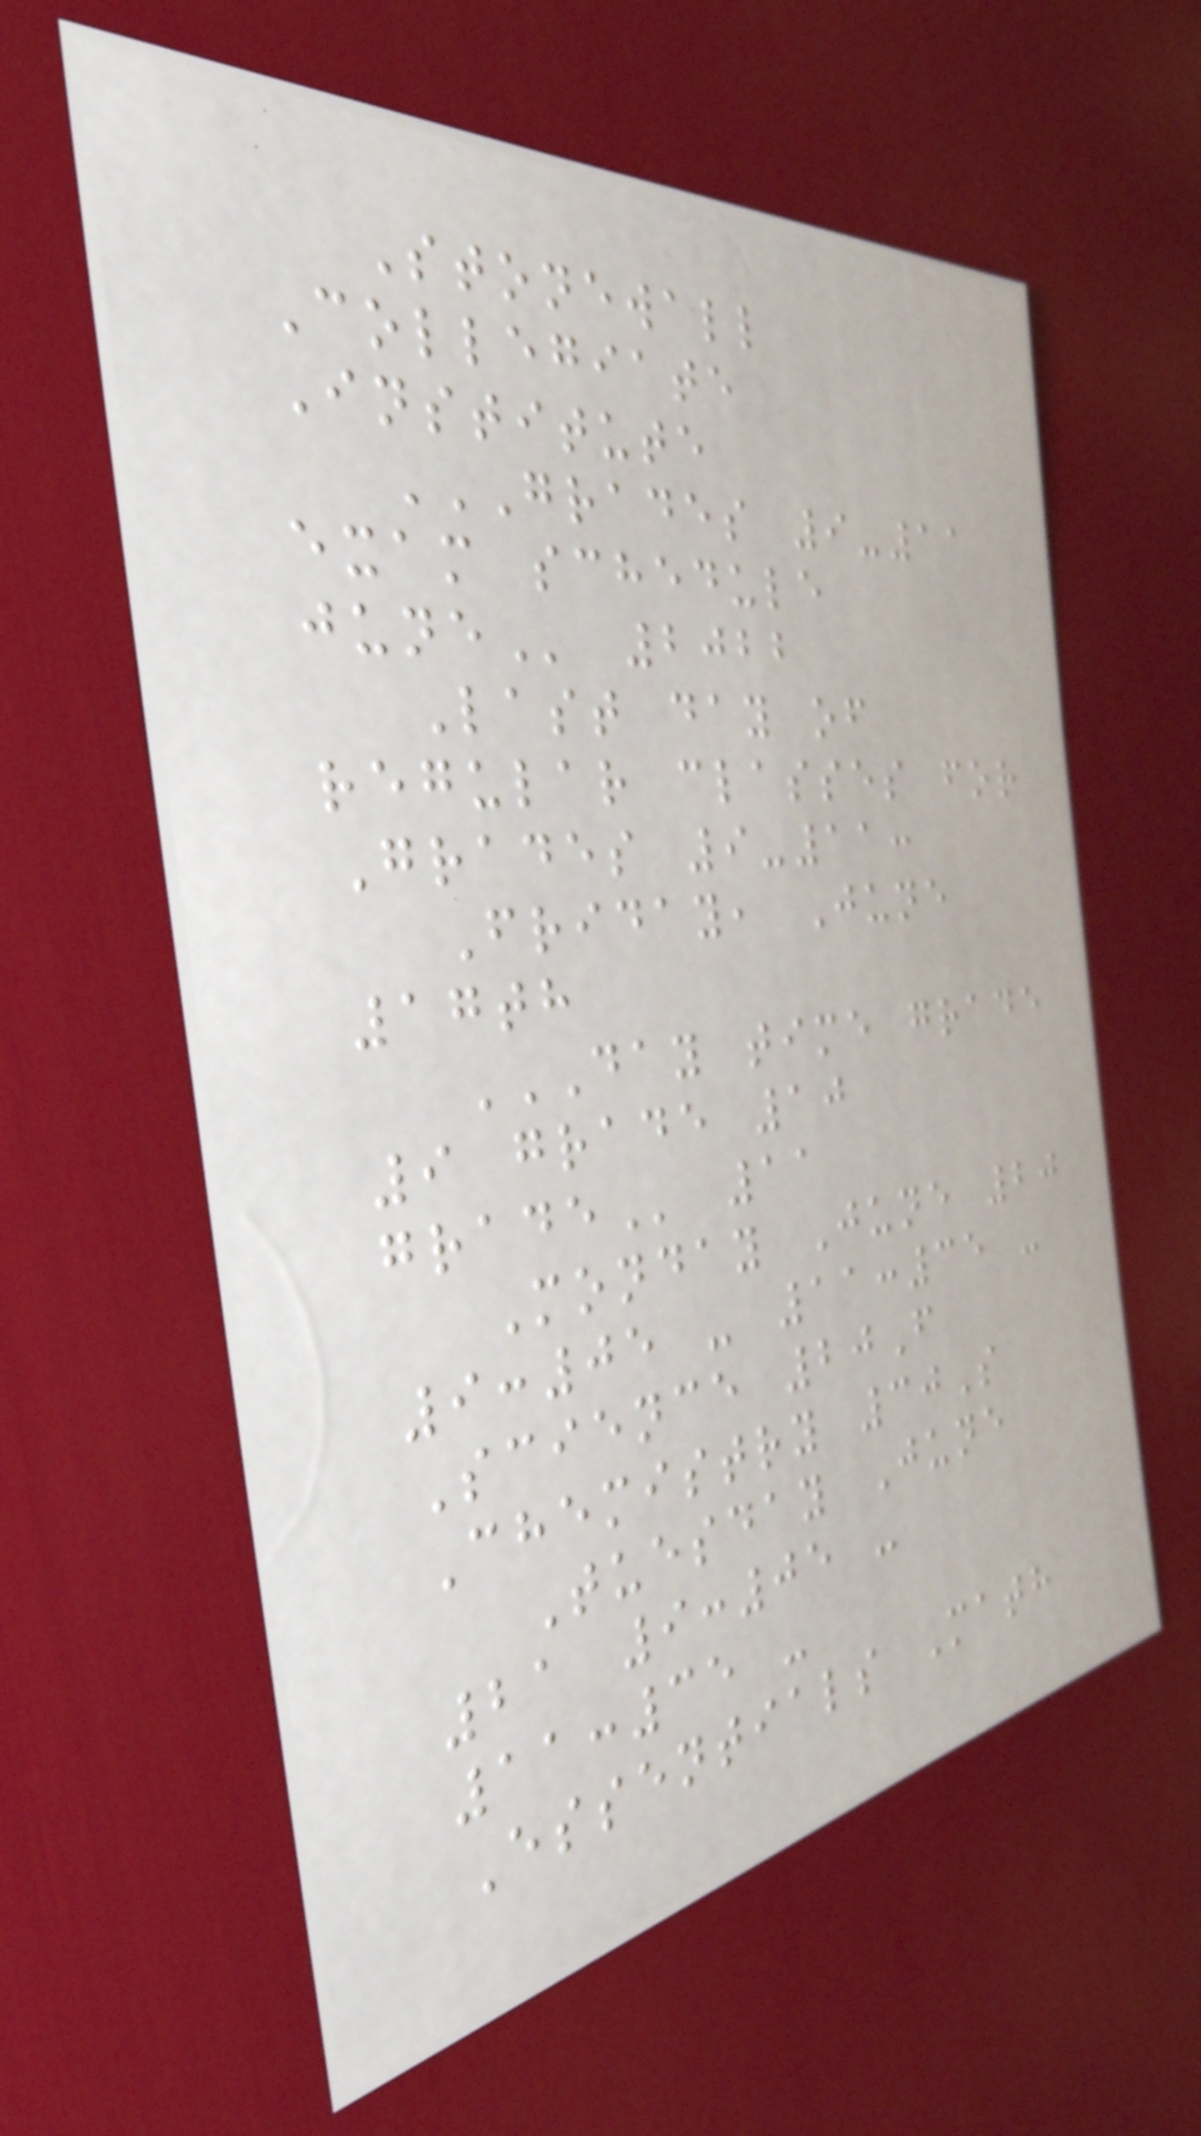Stonewall
Collegiate
Institute
GRADES 9-11
EXAM SCHEDULE
JUNE 2022
Last day of
regular classes for
Grades 9-11:
Friday, June
17th
DAY TIME GRADE
9 GRADE 10
GRADE 11
Monday June 20
9:05 - 11:35 -
Science 20F
Chemistry 30S
Tuesday June
21 9:05 -
11:35 -
Essentials Math
